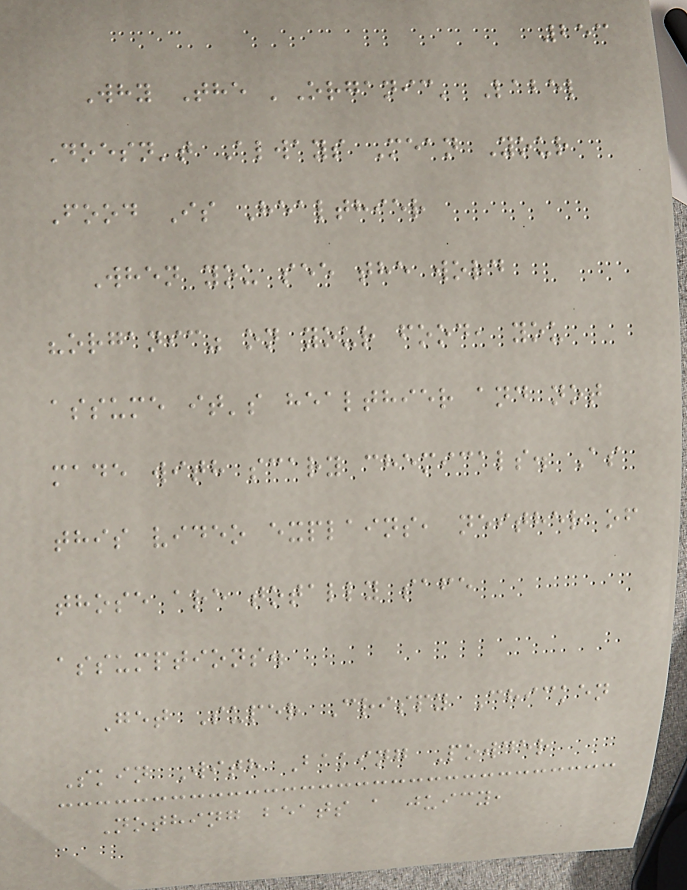253
Why The 'Organic' Label
Doesn't Always Mean Your
Food Is Healthier
When you see the word
"organic" on your food, you
assume it's healthier and not
made with scary chemicals. As
this video explains, neither of
those are totally safe
assumptions.
Get Super Crispy Chicken
Skin With Baking Powder
Nothing beats a juicy,
